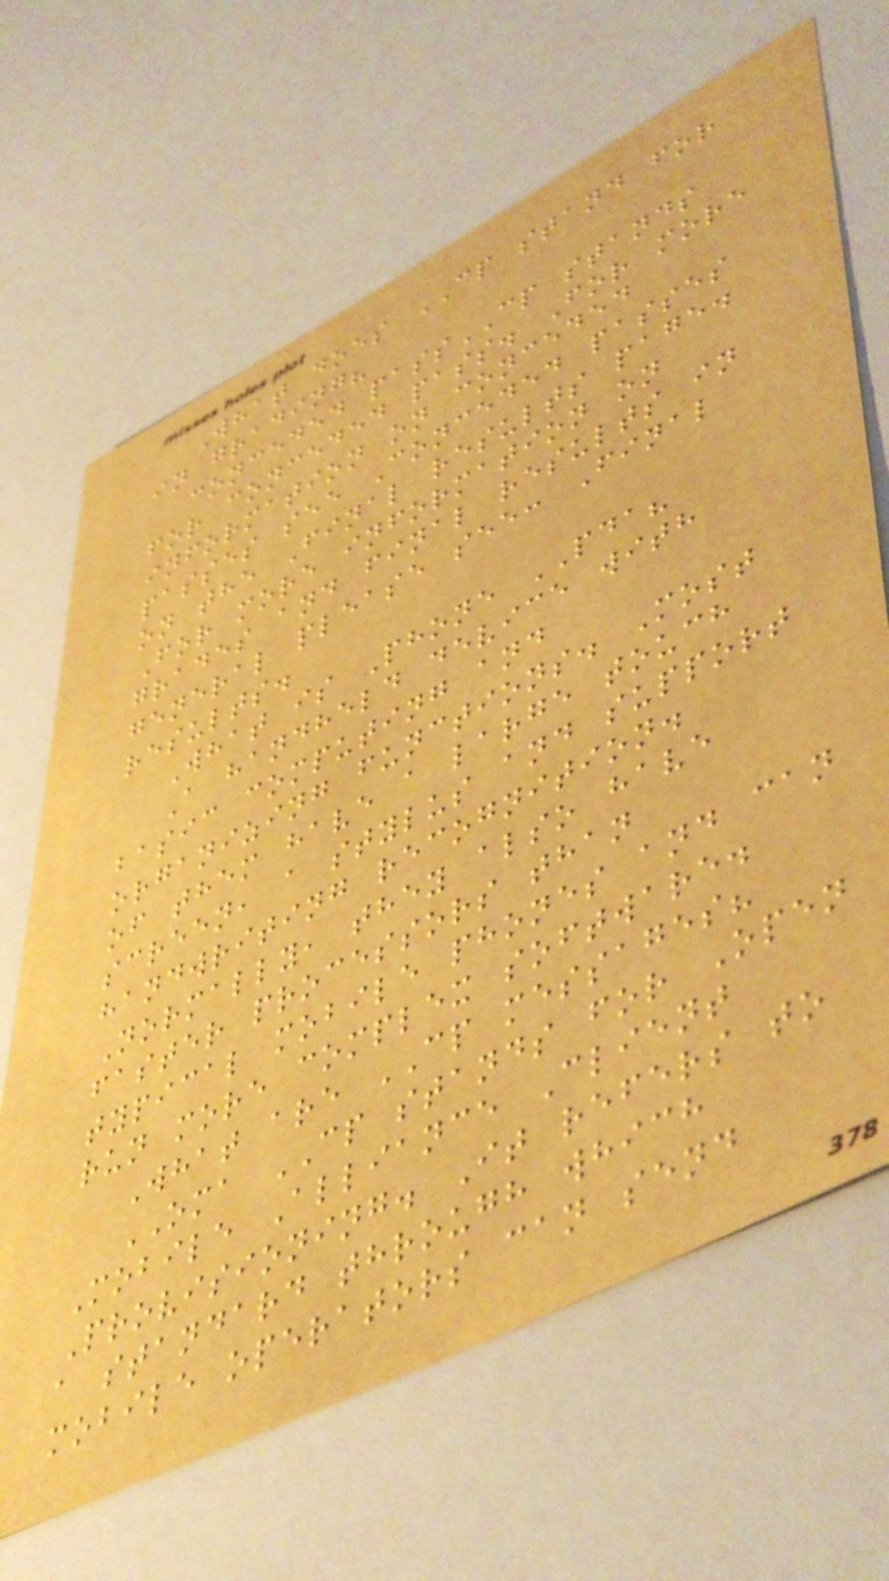What does CP stand for
in grading?
conceded passCP stands
for conceded pass. For more
information on conceded
passes see Conceded passes
on the Final results page.
For more information on
grades and final results in
general please see: Final
results.
What is Phone PDA?
A handheld device with
basic computing and
organizing functions. Most
of them have a large touch
screen, a stylus and support
handwriting recognition.
Normally, they also have
faster processors than
typical mobile phones and can
run more complex software.
What are CP messages?
OMA CP stands for Open
Mobile Alliance Client
Provisioning. It refers to
a standard through which
mobile operators can send
